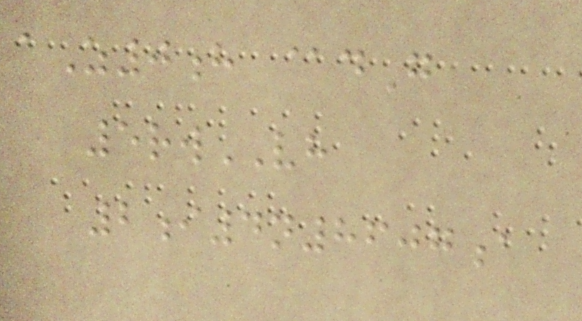aZ0h @dG
5rwVH
2i4n8607a
